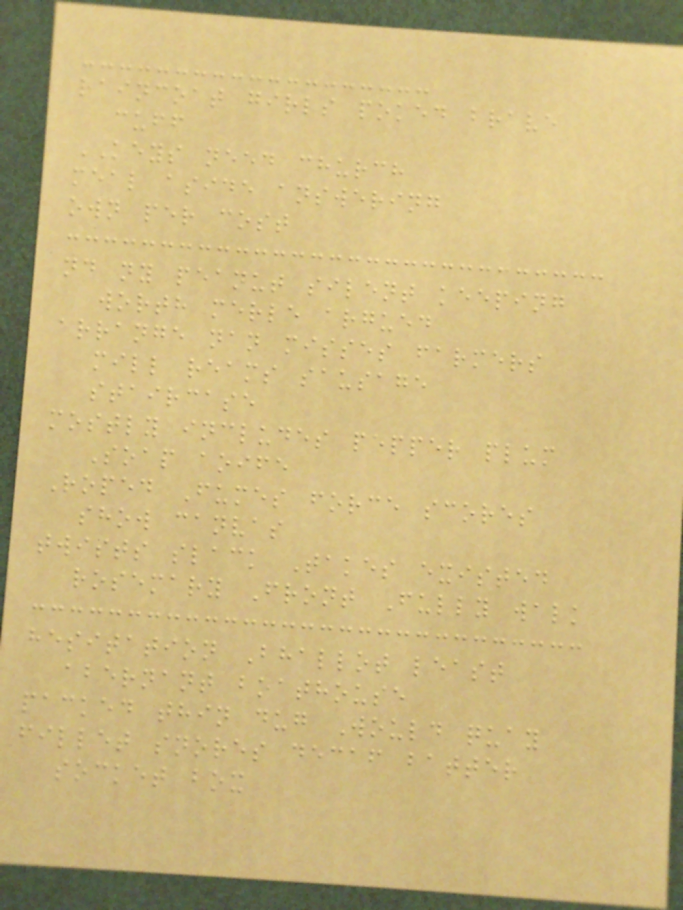raincoat girls poked brave
cuff
KEYS need church
meal aside answering
own per cost
nd ny peanut silent keeping
worth merle argued
arrange nan misses farmers
mill reams sausage
staircase
mostly includes pepper plum
Soap aoife
Roped Fumes force scores
show canvas
twists slack Takes existed
rosemary Front Fully walk
hesitation Bhallot least
abernant boathouse
packed thin dug Would quay
fillet snores decaf batter
socket box
